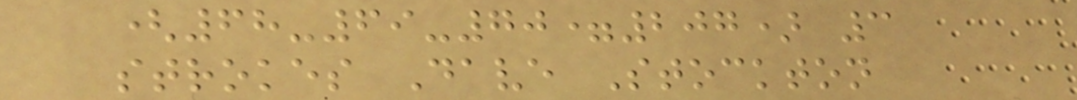(68-69-70=207) 3
strokes Dave Stockton
